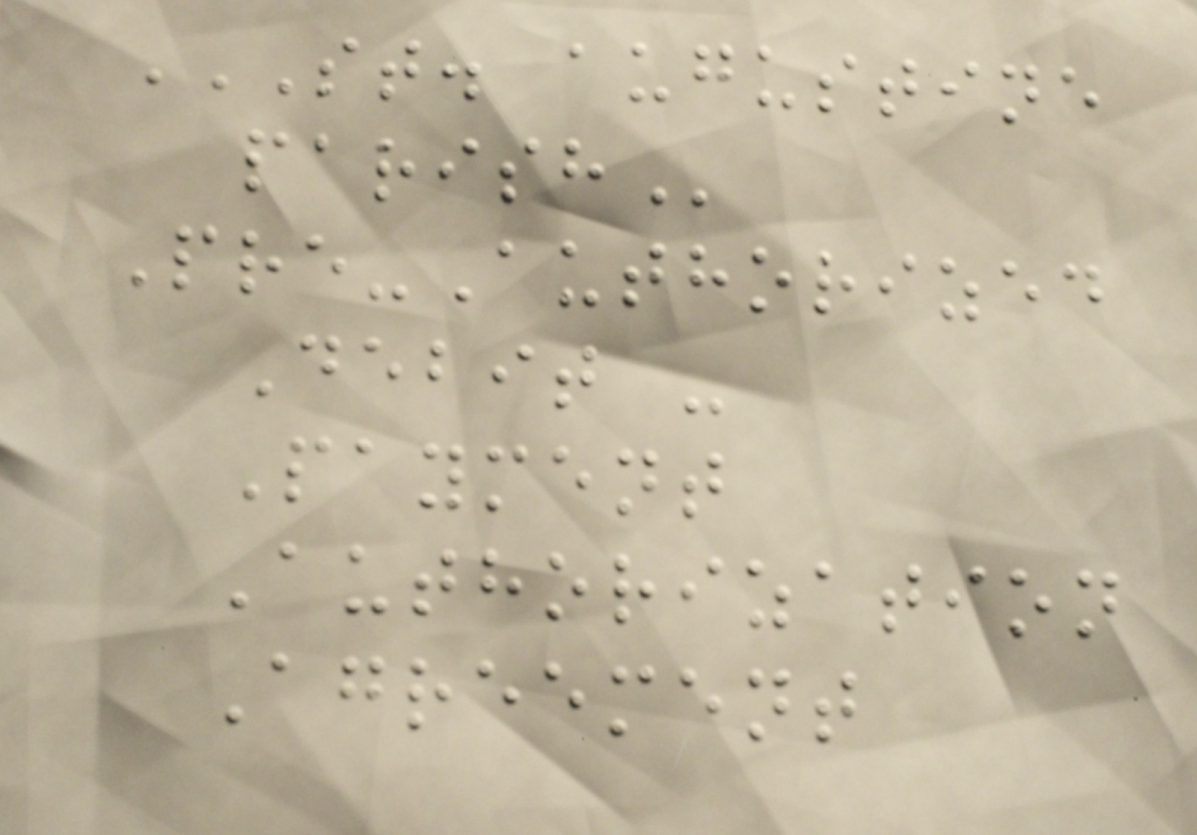ST. AUGUSTINE
PARISH
Pre-Authorized
Debit -
Payment
Authorization
Agreement
